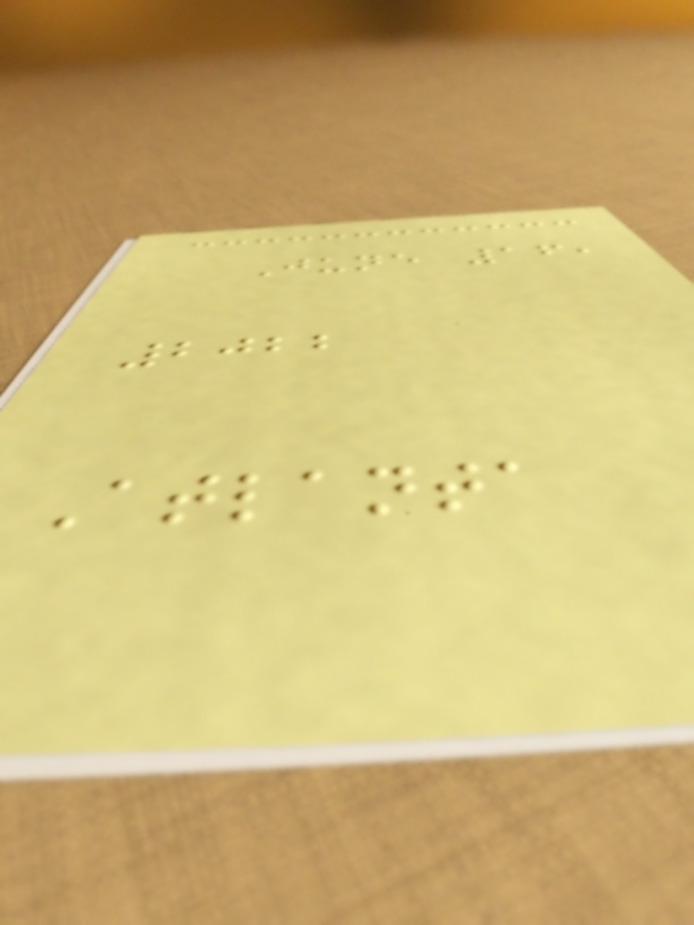June 16,
2022
Atlanta
